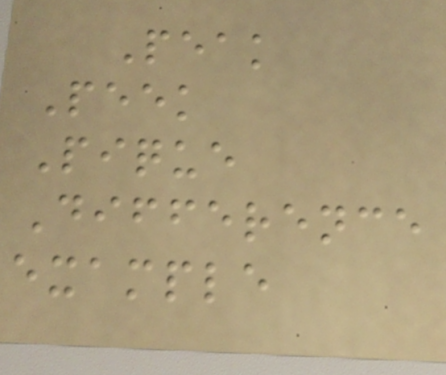Peak
Peek
Pique
Difference
example
